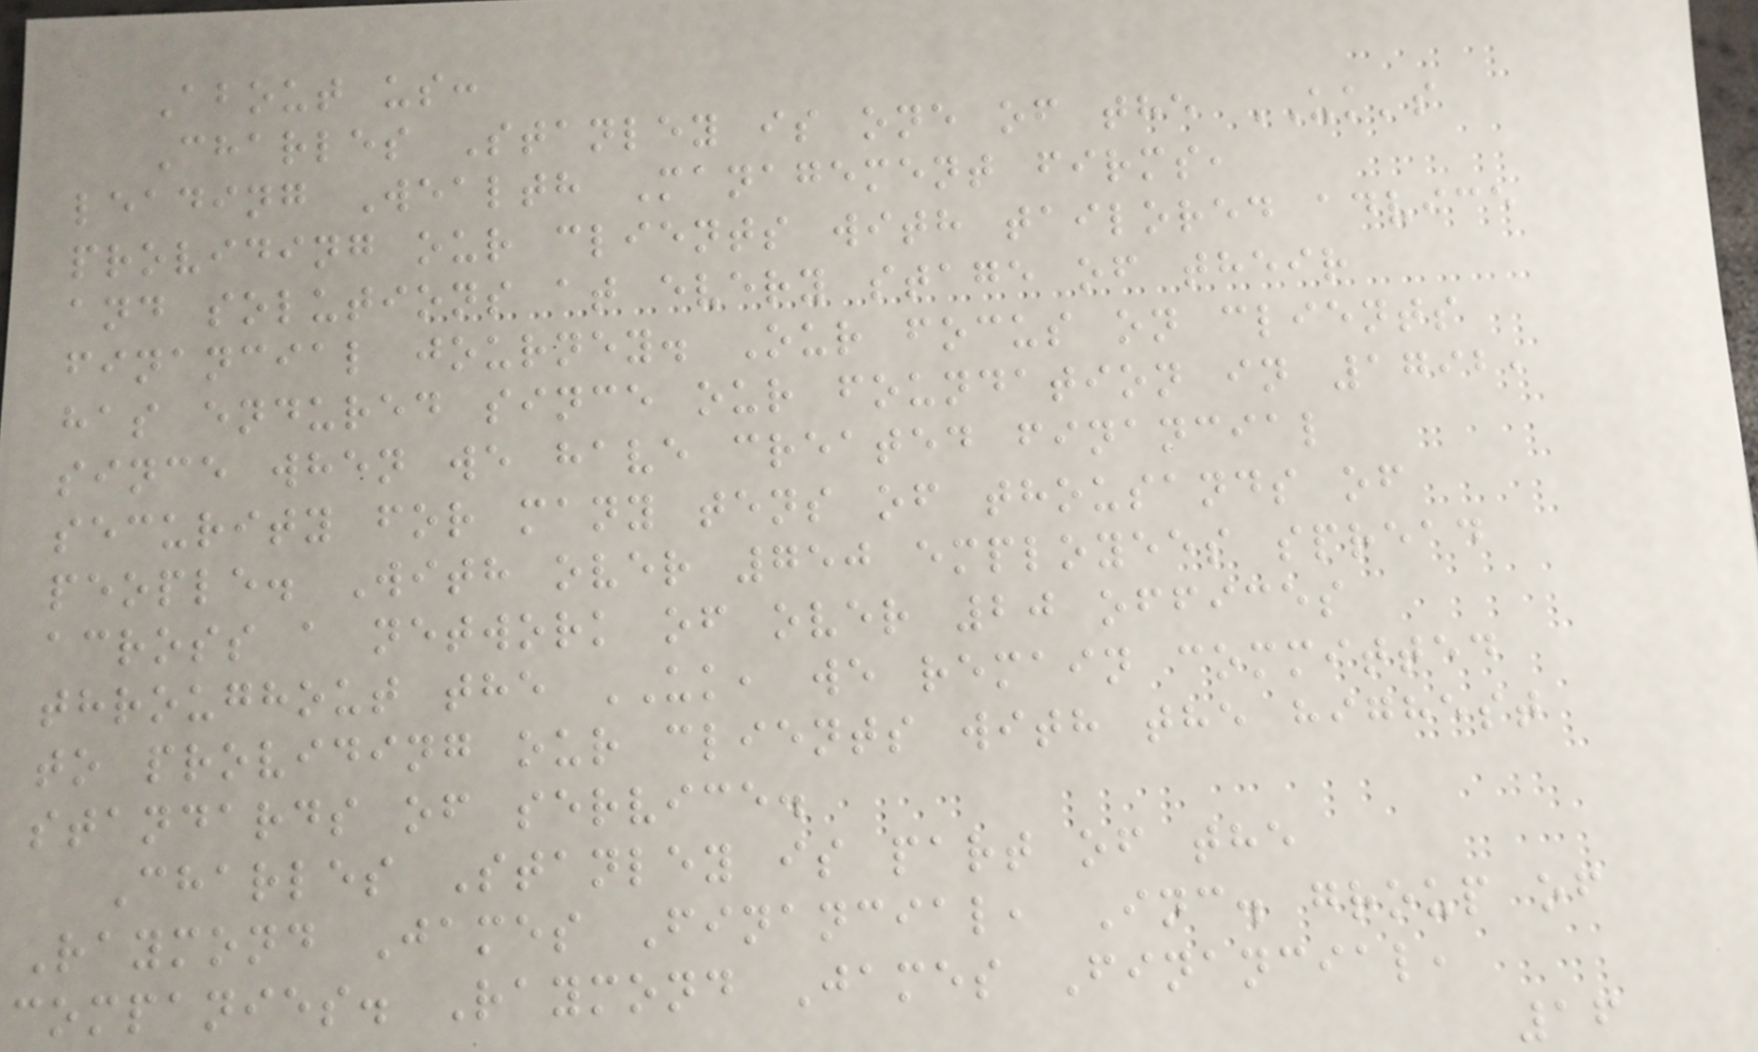About us:
Charles Stanley is one of the UK's
leading Wealth Management firms,
providing our clients with tailored advice
and solutions at every stage of their
financial journey. Our focus on clients
has endured since our foundation in 1792,
since when we have created financial
security for many tens of thousands of
people. With over 750 employees spread
across a network of over 20 offices
throughout the UK, we remain committed
to providing our clients with the highest
standards of service.
Charles Stanley is part of the
Raymond James Financial, Inc. group of
companies. Raymond James Financial,
16
